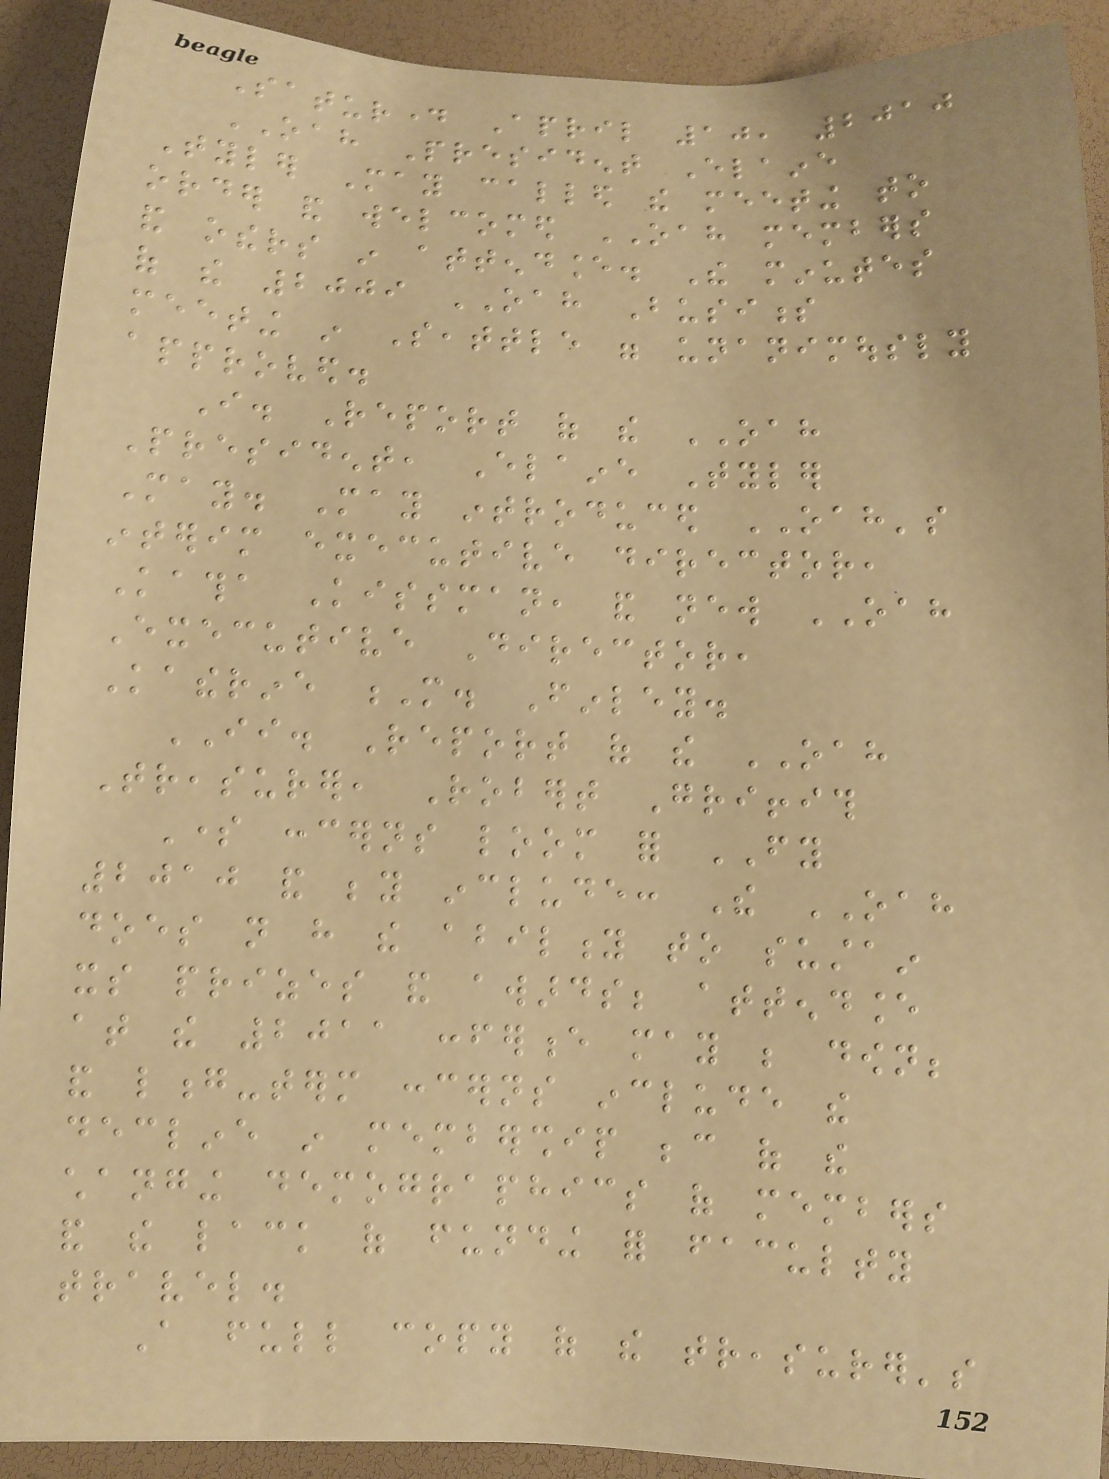Saturday April 10, 2010
OAH President Elaine
Tyler May called the meeting to
order and welcomed OAH members
and others in attendance. The minutes
of the 2009 OAH Business
meeting in Seattle were unanimously
approved.
I. Report of the OAH
President, Elaine Tyler
May. May introduced OAH's
interim executive director,
Katha Kissman, and new OAH
Executive Director,
Katherine M. Finley.
II. Report of the OAH
Treasurer, Robert Griffith
Some concerns loom for FY
2010 and beyond include: The OAH
does not have the ability to sustain
its prizes and awards; attendance
at the 2011 conference may be down;
and long-term concerns include the
decline in membership because of the
changing demographics of members
and the lack of funding for faculty
travel.
A full copy of the treasurer's
